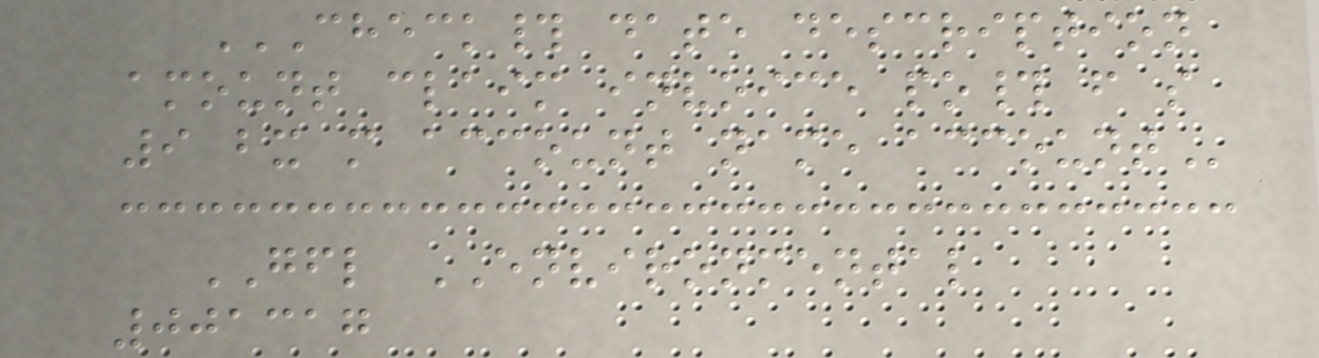CHECK# DATE DESCRIPTION
AMOUNT CLAIM INVOICE PO# F S
9 BX M ACCOUNT NAME ACCOUNT
GFL ENVIRONMENTAL
001317
